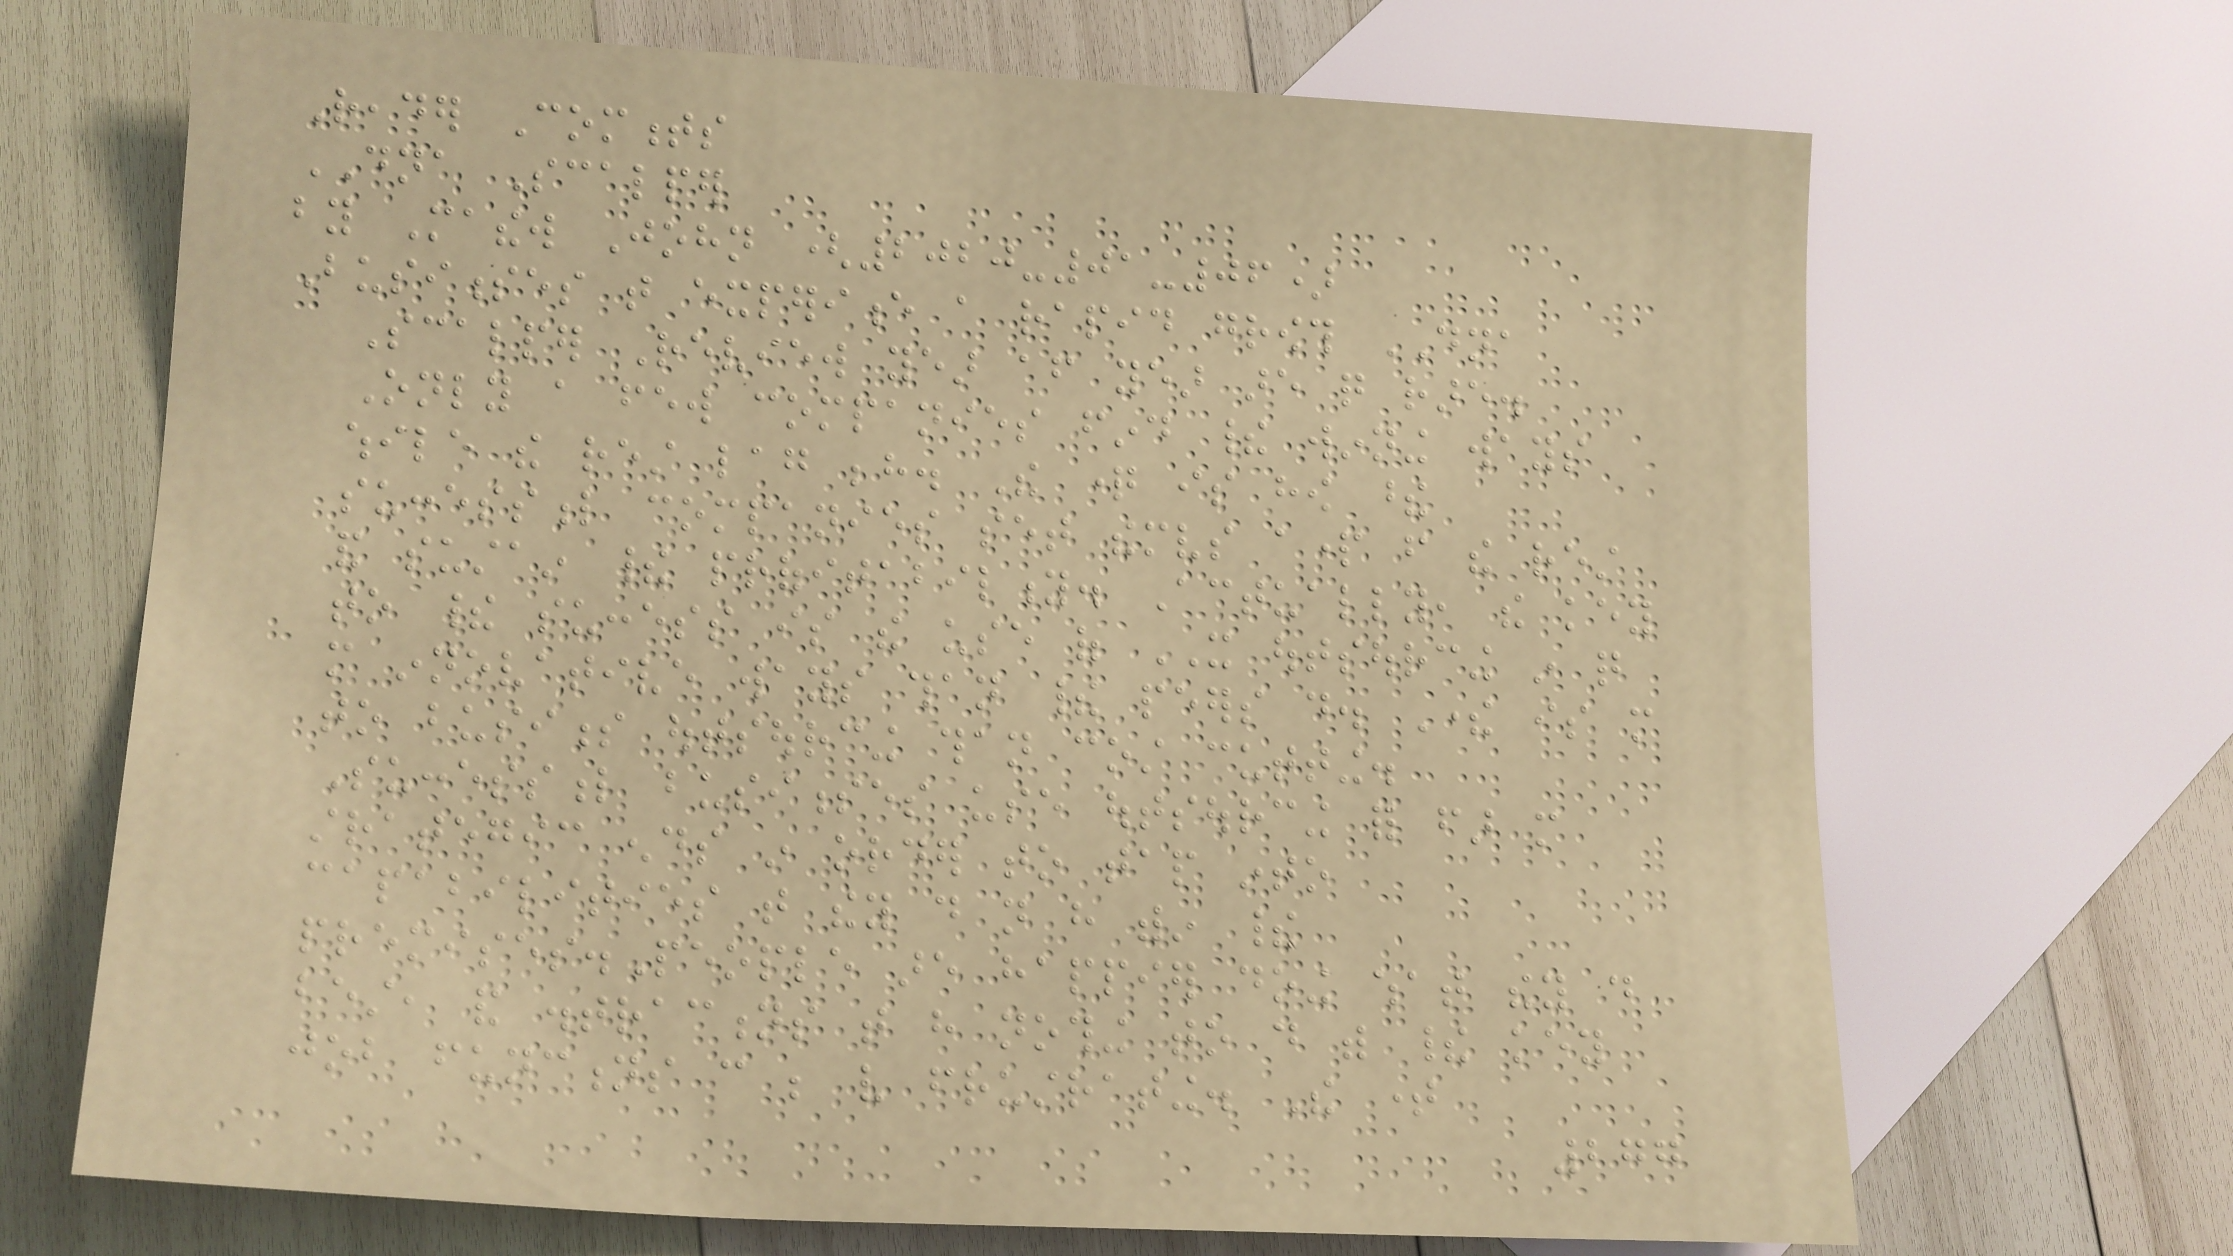Reader Comments
DNA Scalper
by Mathew John (2020-01-06)
Businesses that experience a rapid growth DNA
Scalper Review year after year are quite rare.
Only a few companies find their winning ways
while the rest lag behind. The question is how these
successful companies set themselves apart from the rest
and sustain their profitability. Actually, the key
to their success is the use of IT outsourcing in quite
more innovative ways than their peers do. There is more
to business outsourcing than cost cutting.
Successful businesses use outsourcing for far more
strategic ends in order to tap into
capabilities that they do not have within their
premises.People are happier doing what they do
best, and distractions that have nothing to do with their key
job functions can be very frustrating. The time
277
